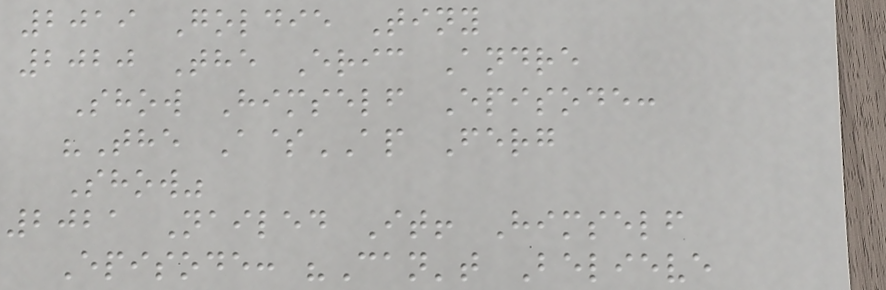2019 Goldie Tiny
2020 The Eric Andre
Show Himself Episode:
"The A$AP Ferg
Show"
2021 Nailed It! Himself
Episode: "Can't Believe
